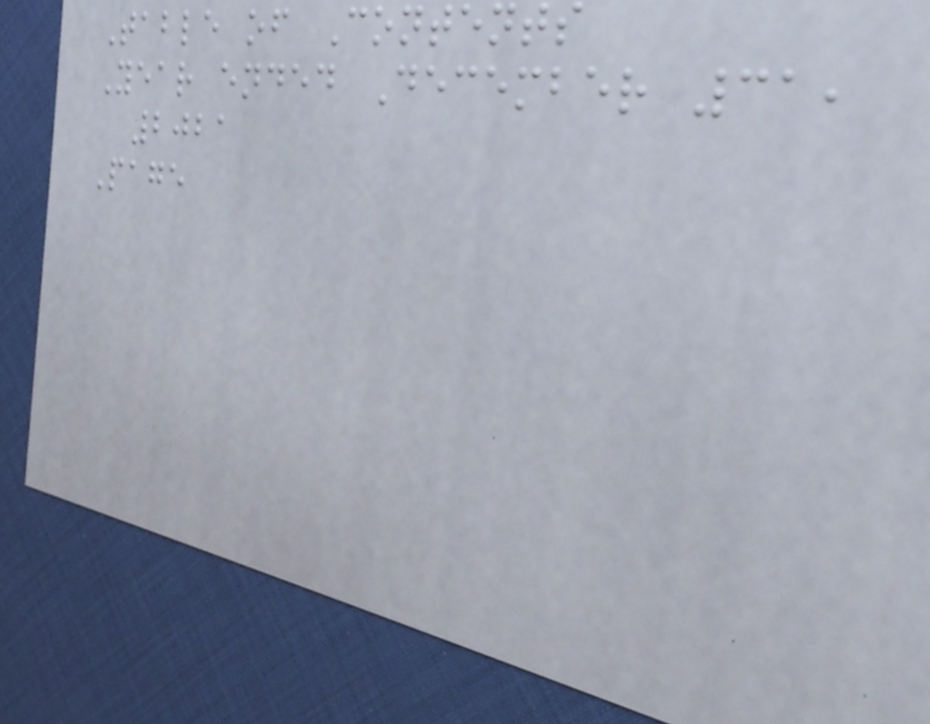Table of Contents
Year ended December 31,
2021
Page
